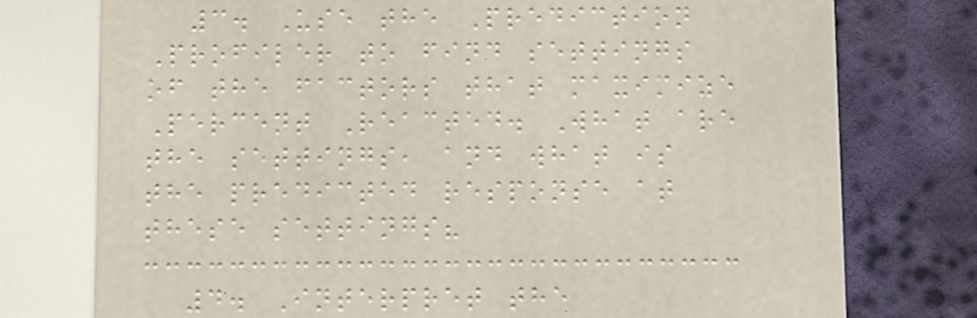3. Use the Prediction
Profiler to find settings
of the factors that maximize
Percent Reacted. What are
the settings, and what is
the predicted response at
these settings?
4. Interpret the
